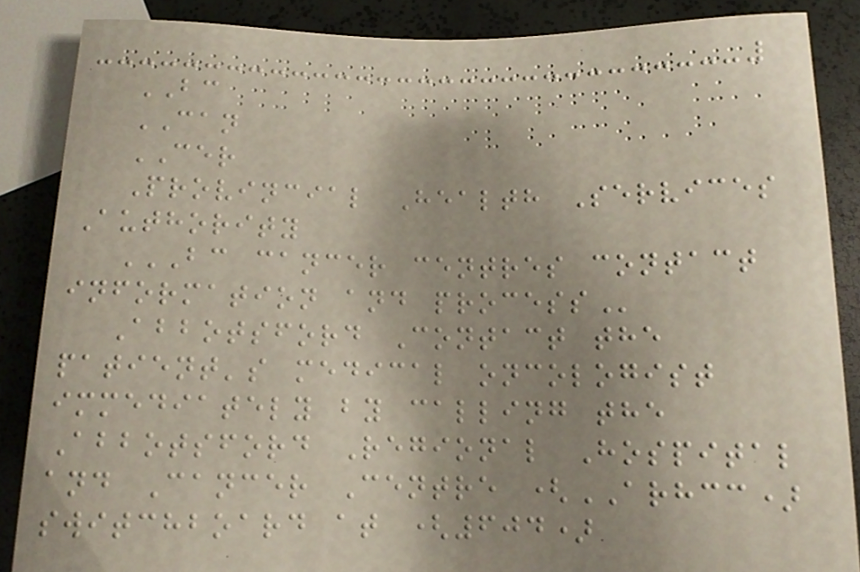BC
CAN
CER
Provincial Health Services
Authority
BC CANCER CENTRES CONTACT
INFORMATION AND PROCESS
Abbotsford Contact the
patient's medical oncologist
immediately by calling the
Abbotsford Regional Hospital
and Cancer Centre (ARHCC)
switchboard at (604)
